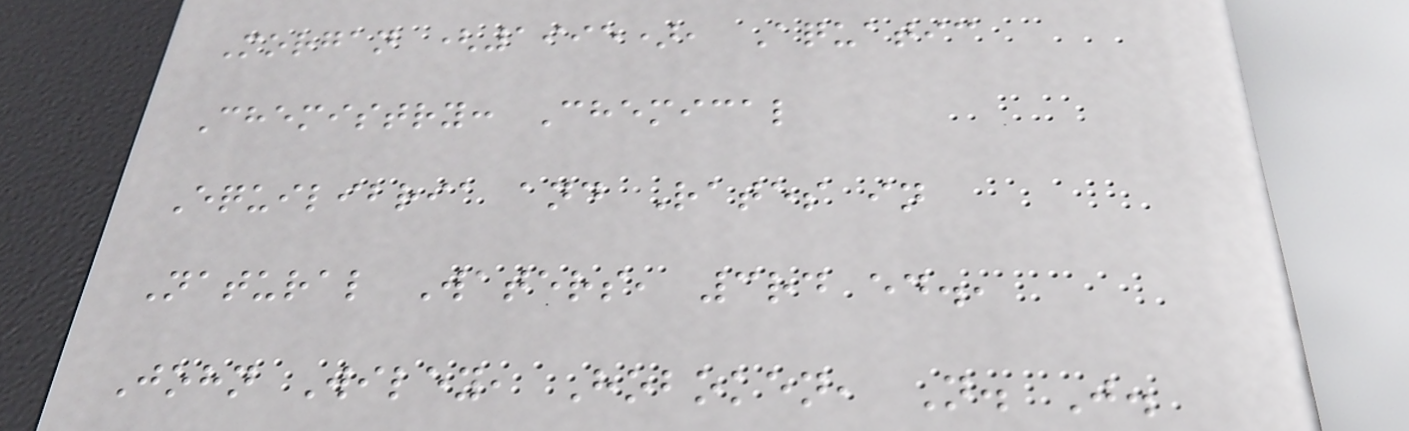Morgan (1995), Aquatic
Chemistry: Chemical
Equilibria and Rates in
Natural Waters, 3rd ed.,
John Wiley, Hoboken, N. J.
